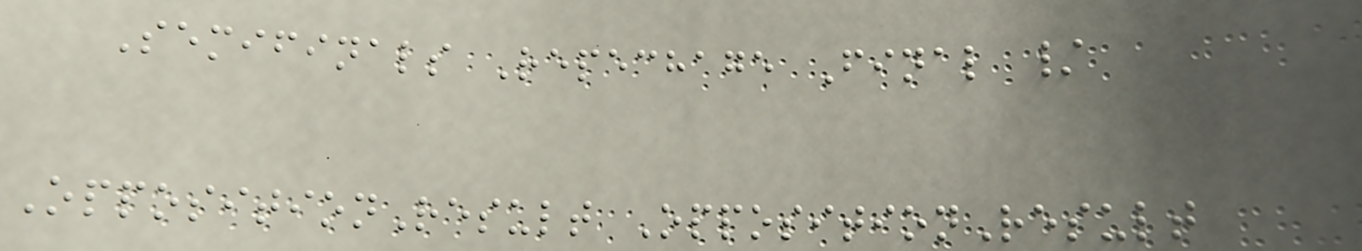Semifinals Repechage Final /
OppositionResult OppositionResult
